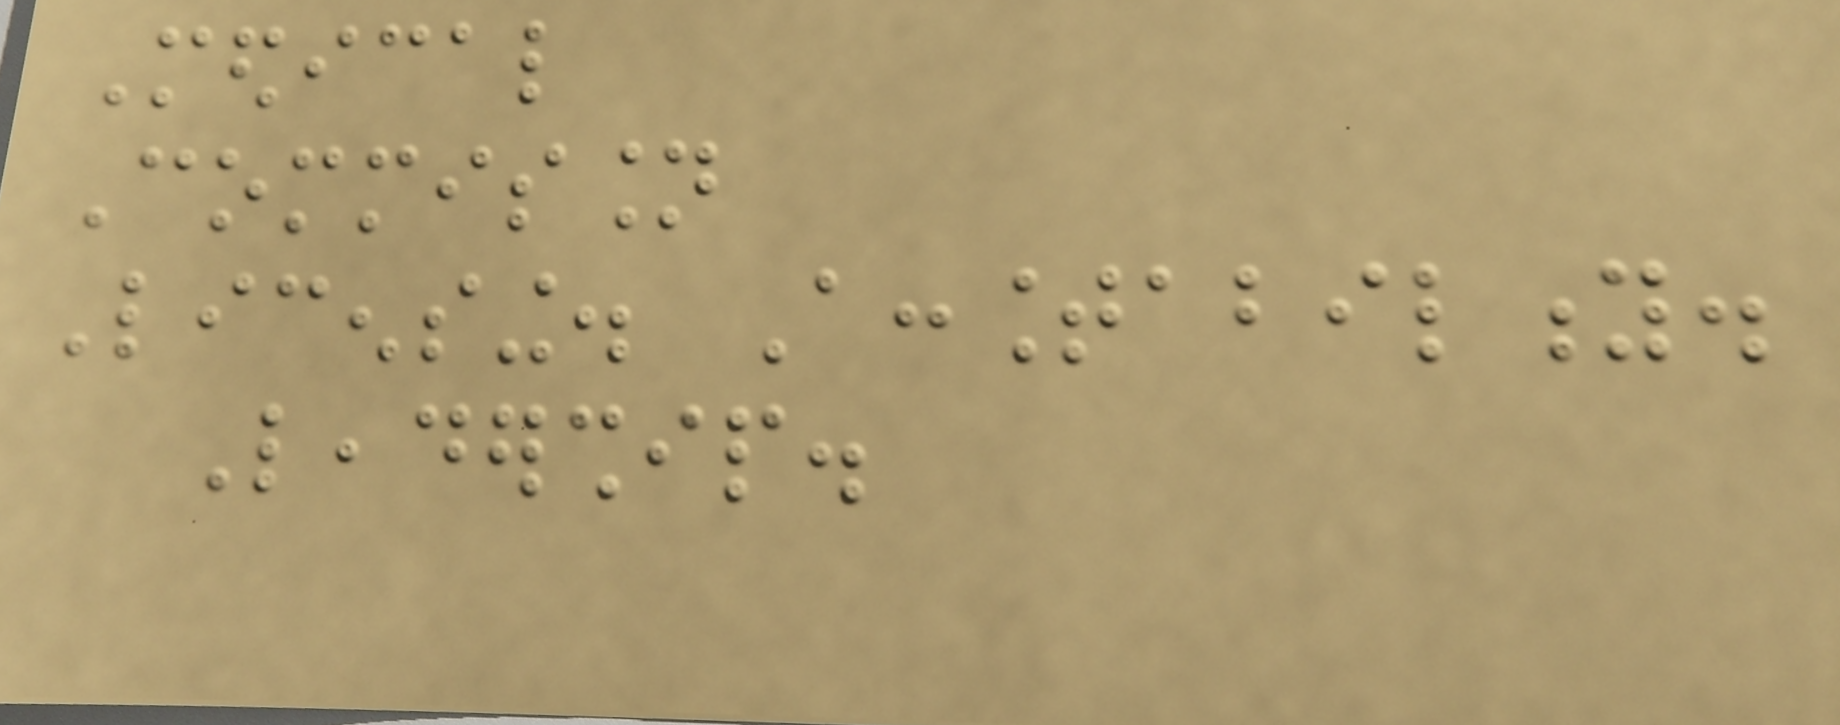Medical
Commission
Licensing. Accountability.
Leadership.
